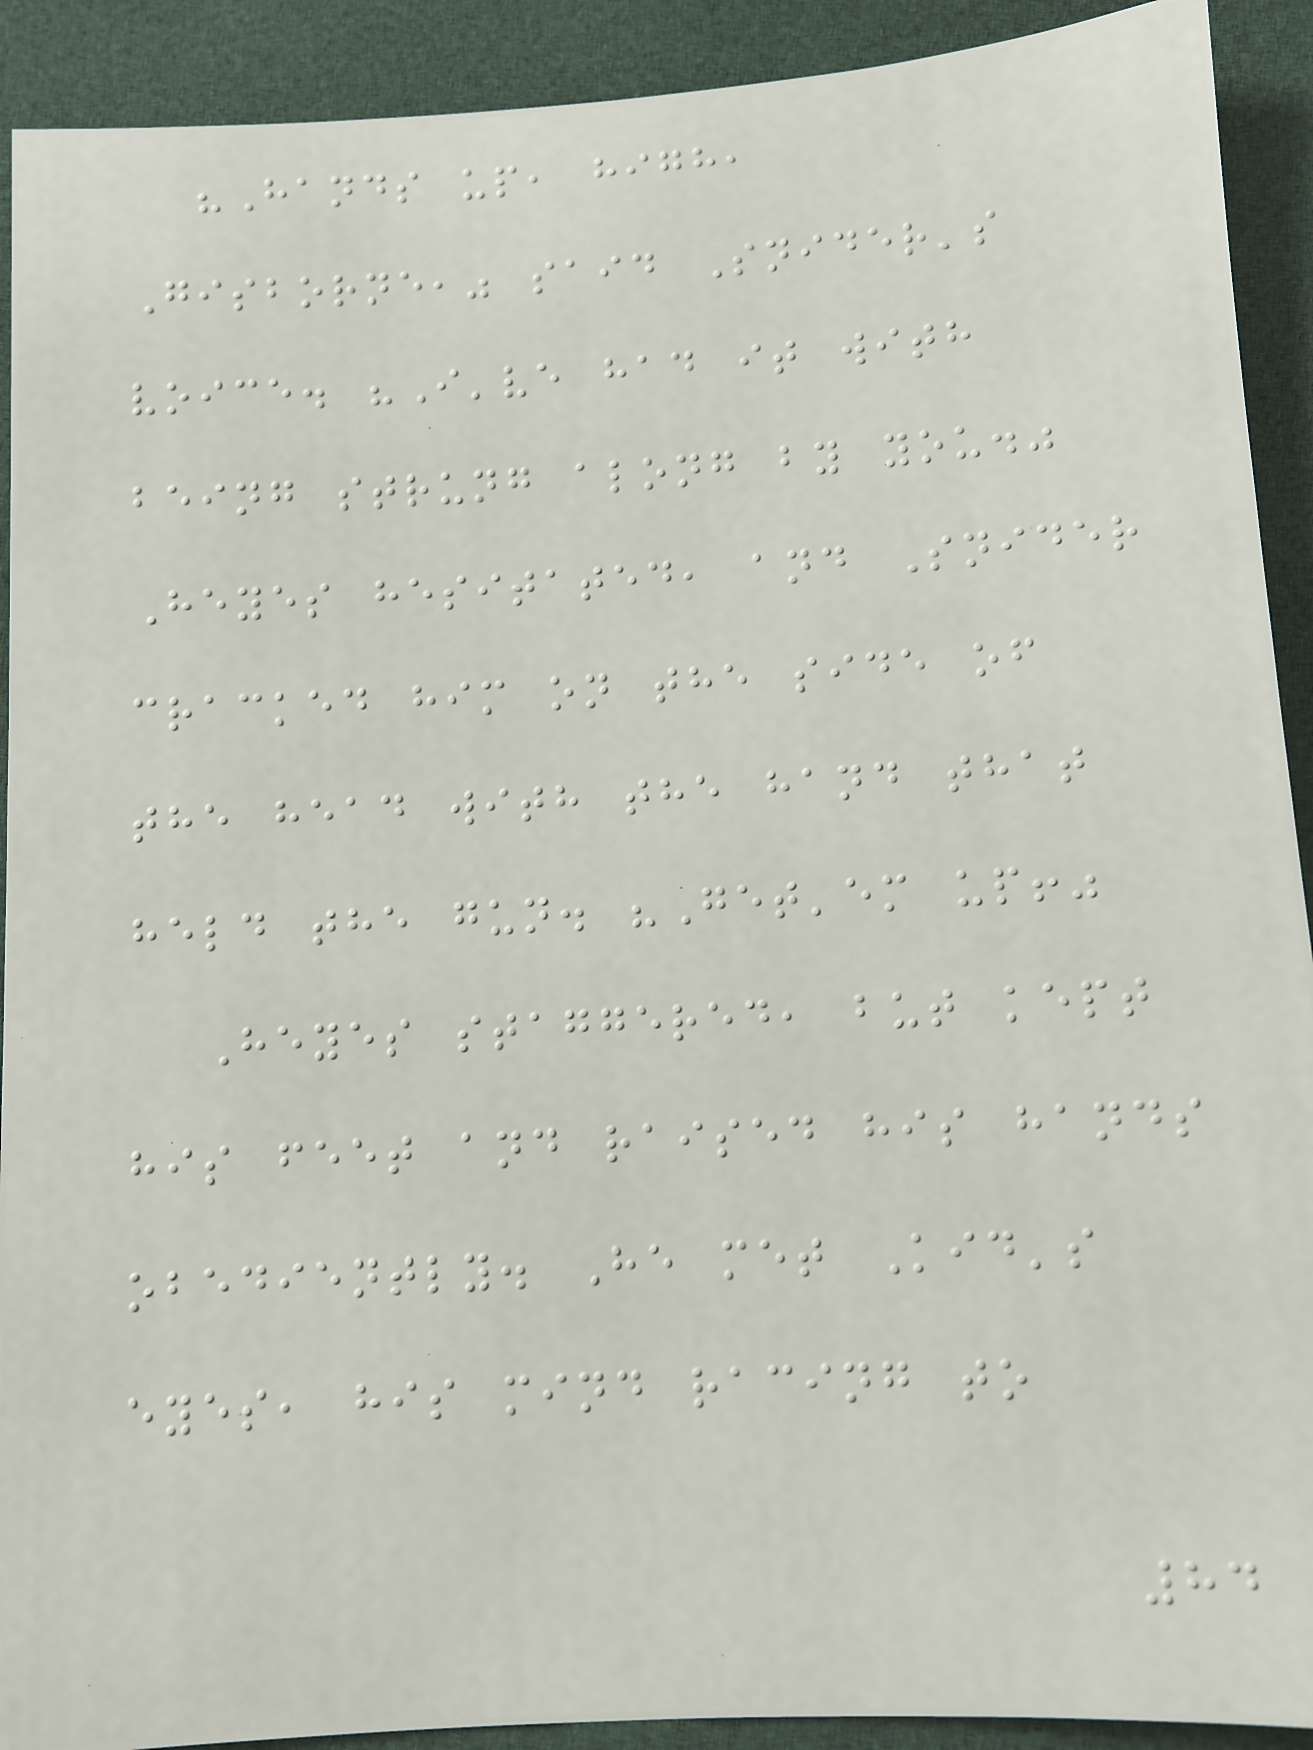"Hands up, high,
Gisborne," said Snider's
voice. "I've had it with
being strung along by you."
Heyes hesitated, and Snider
cracked him on the side of
the head with the hand that
held the gun. "Get'em up!"
Heyes staggered, but kept
his feet and raised his hands
obediently. He met Kid's
eyes, his mind racing to
84
